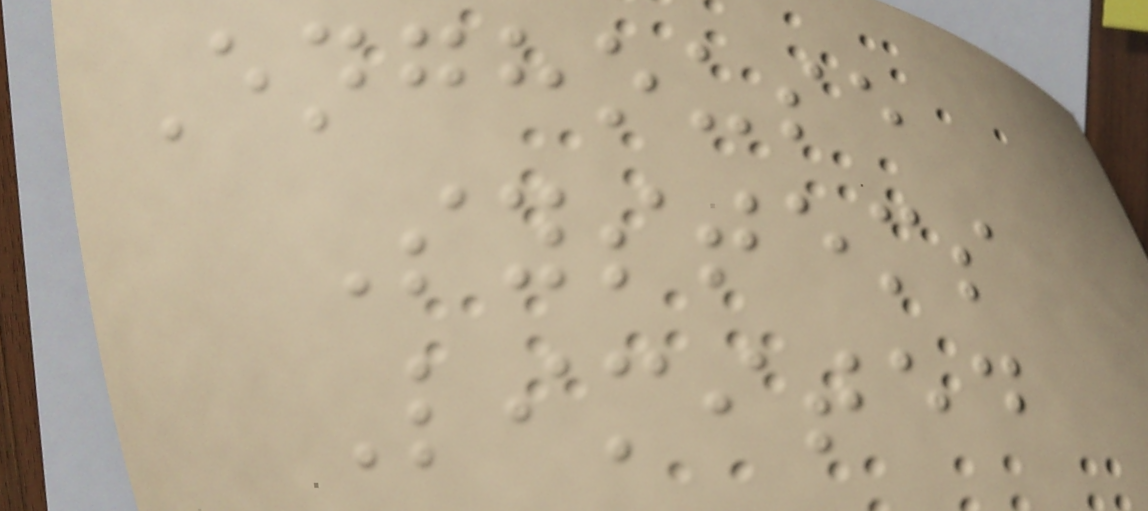Enghouse
Systems
Limited
